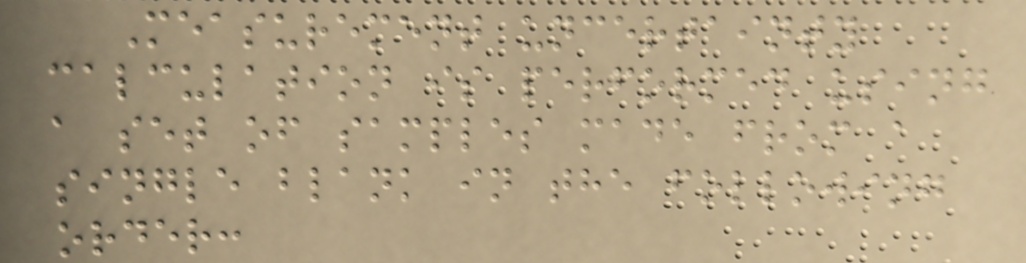Measurement uncertainty
calculation is performed using
a set of samples made from a
single blank in the following
order:
